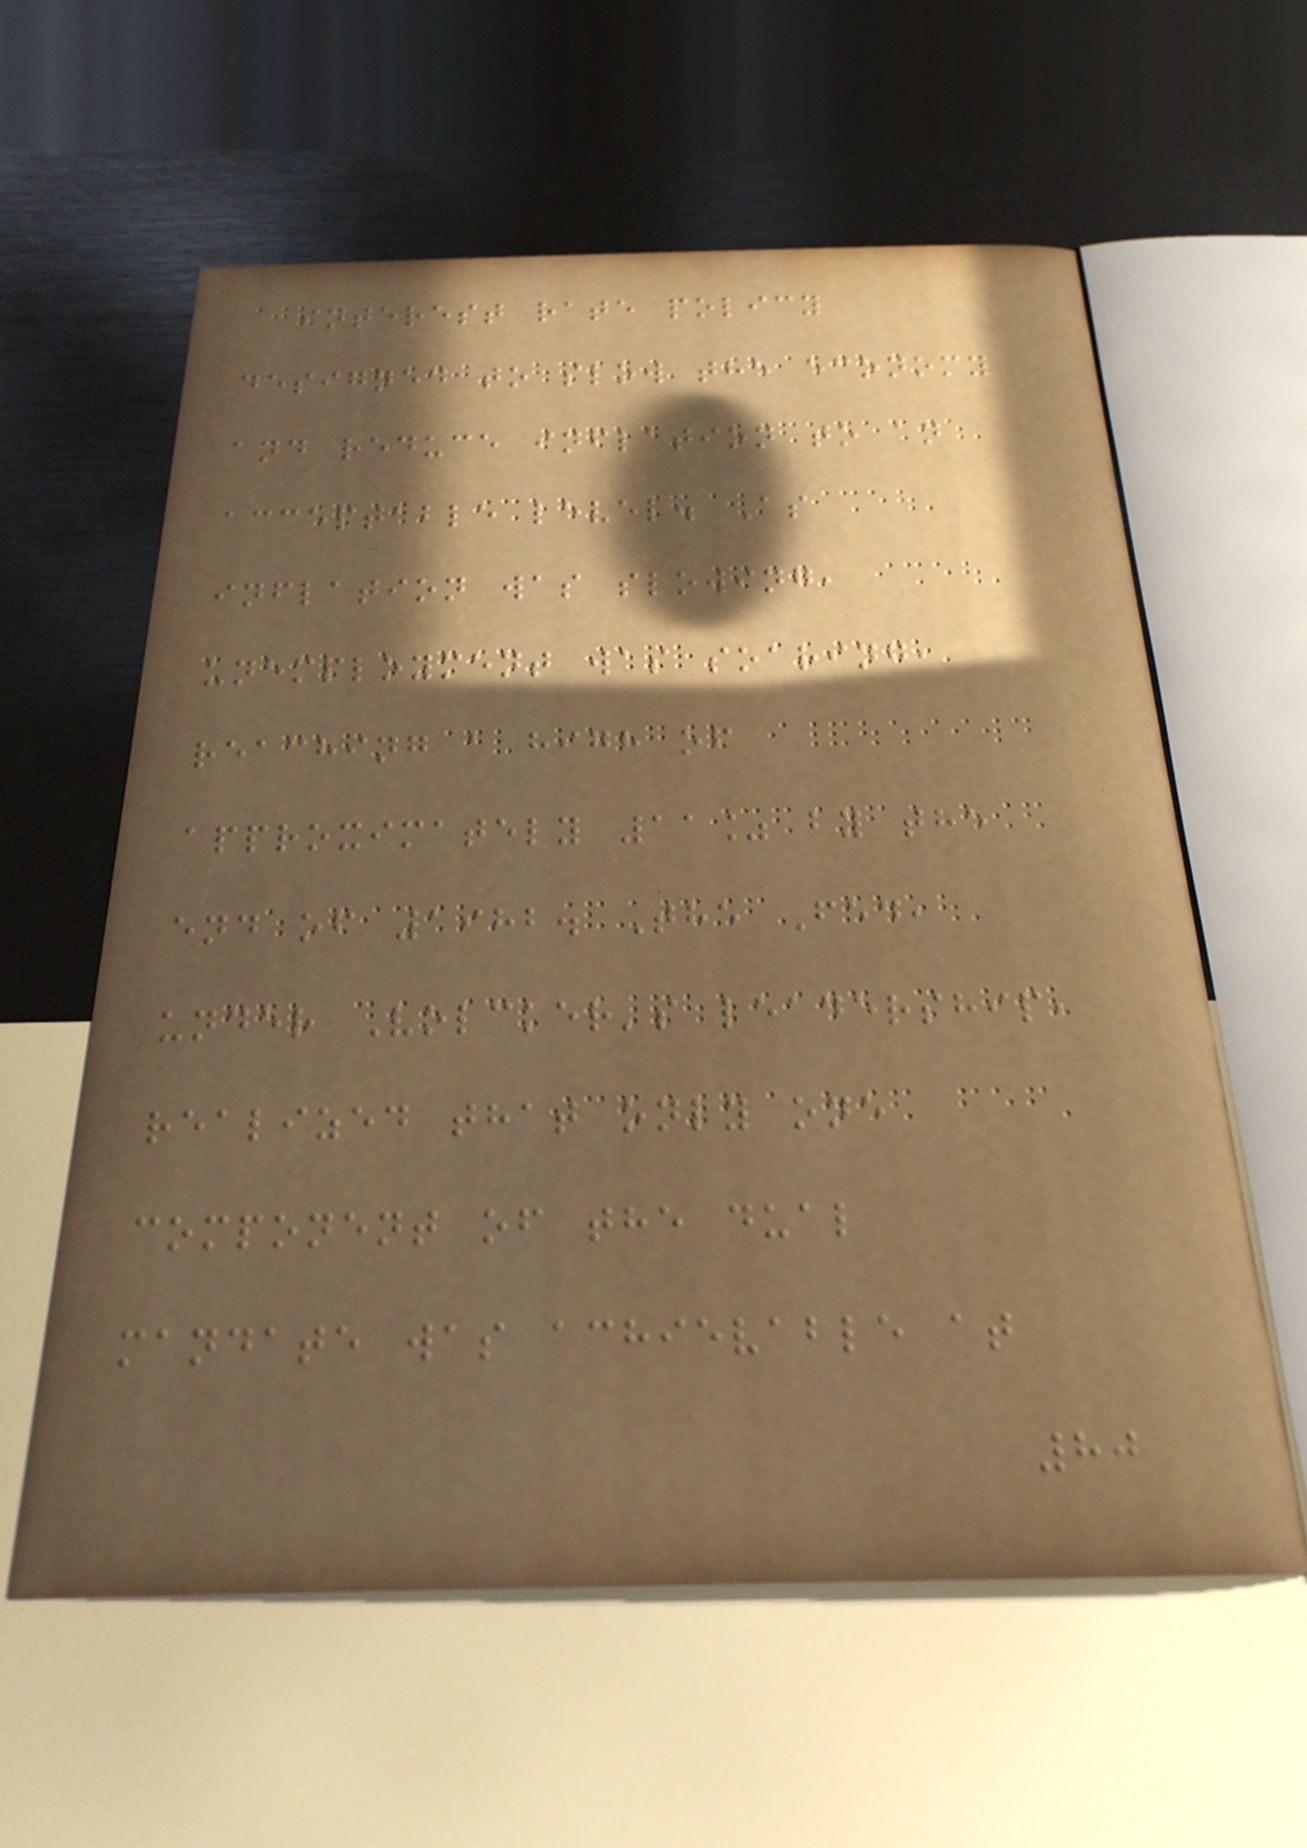interest rate policy
designed to slow the economy
and reduce inflation to an
acceptable level. As
inflation was slowing,
unemployment was soaring,
reaching a high of
approximately 11% by the
end of 1982. The Fed,
under Volcker's leadership,
realized that only one
component of the dual
mandate was achievable at
80
